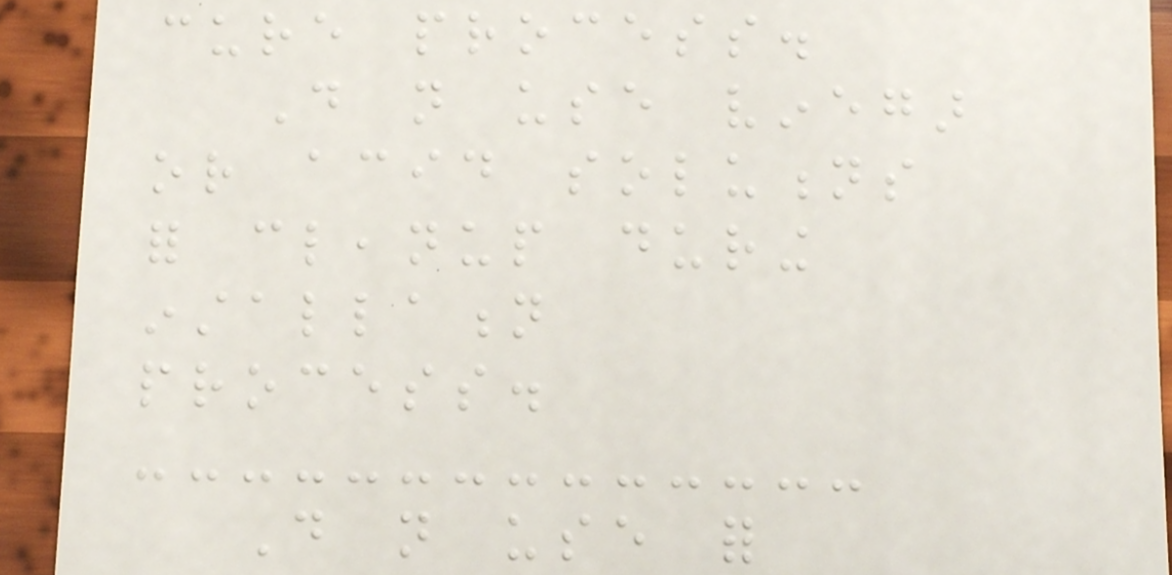cure process.
Do not use vinegar
or acid solutions
for cleanup during
installation
process.
Do not use for
